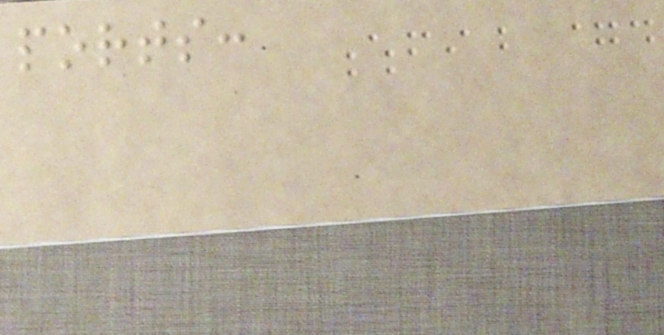ports:
